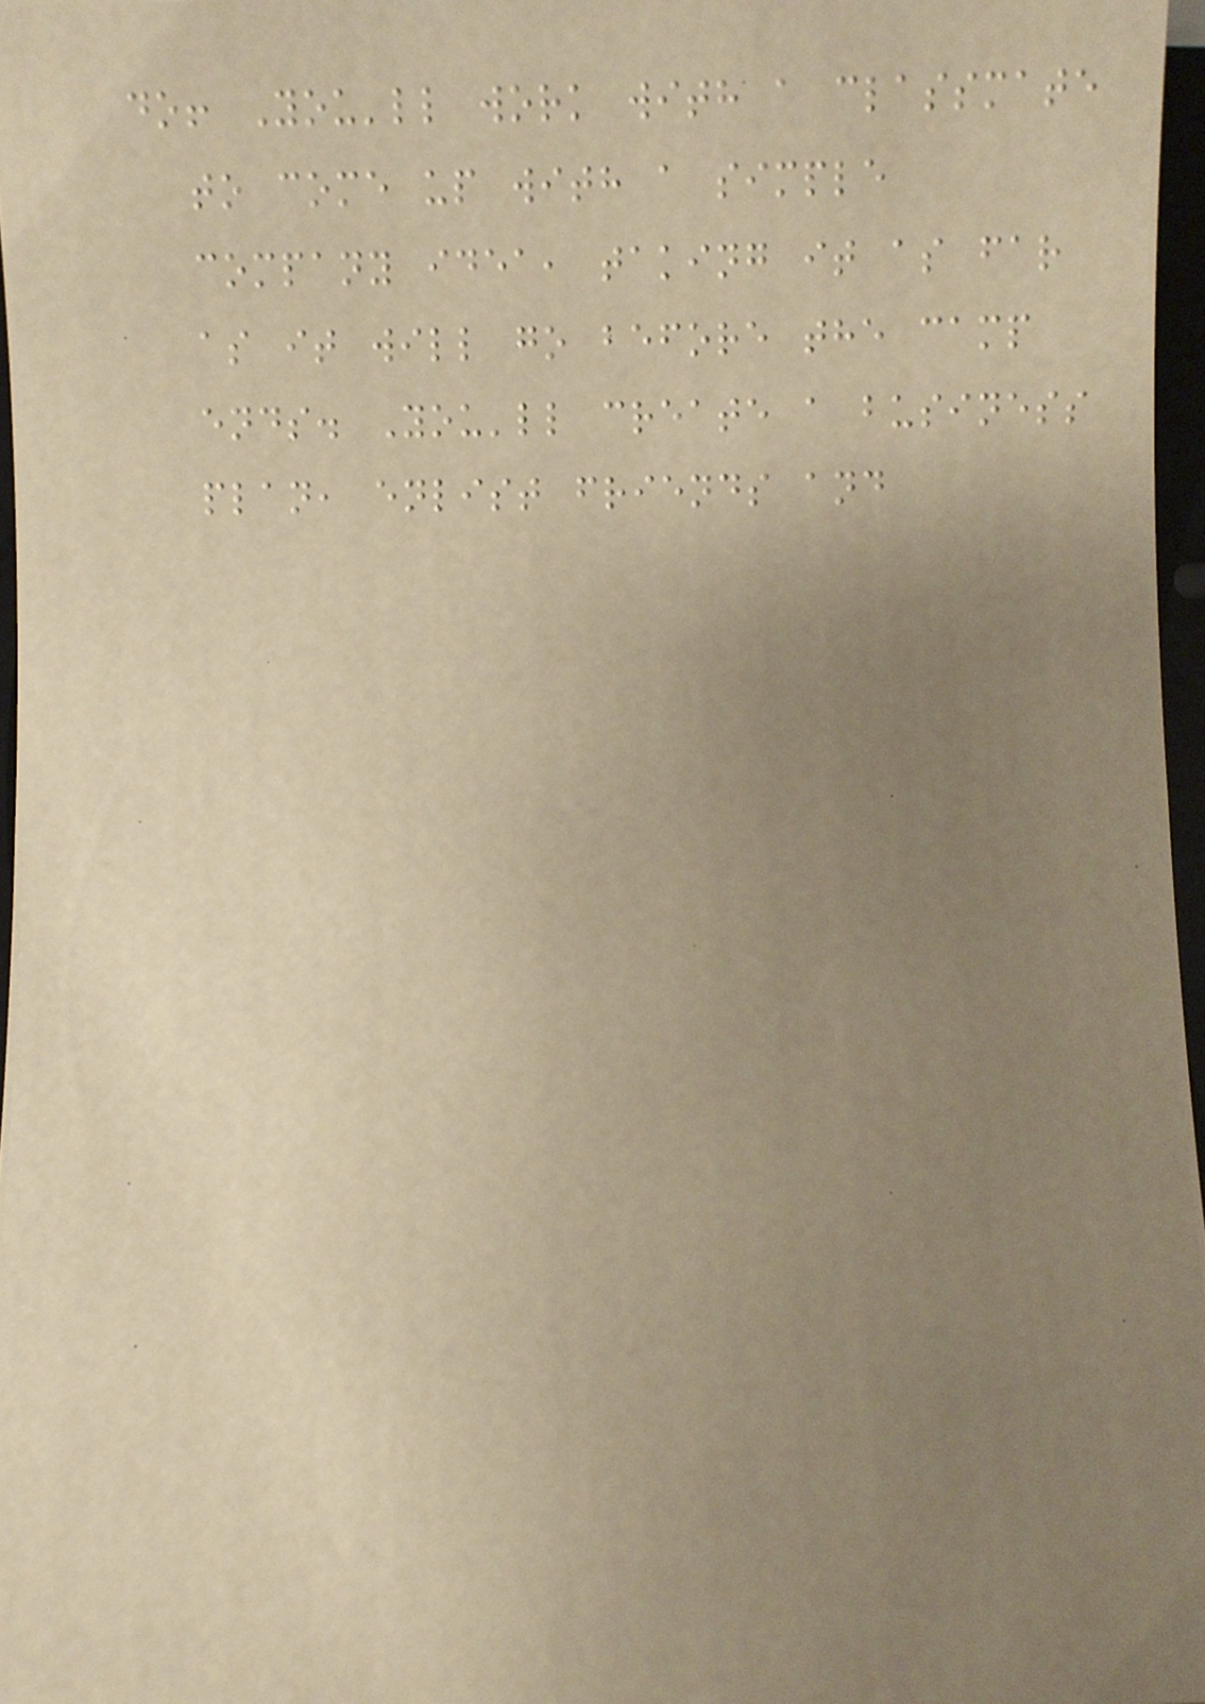do! You'll work with a classmate
to come up with a simple
company idea, taking it as far
as it will go before the camp
ends. You'll create a business
plan, enlist friends and
